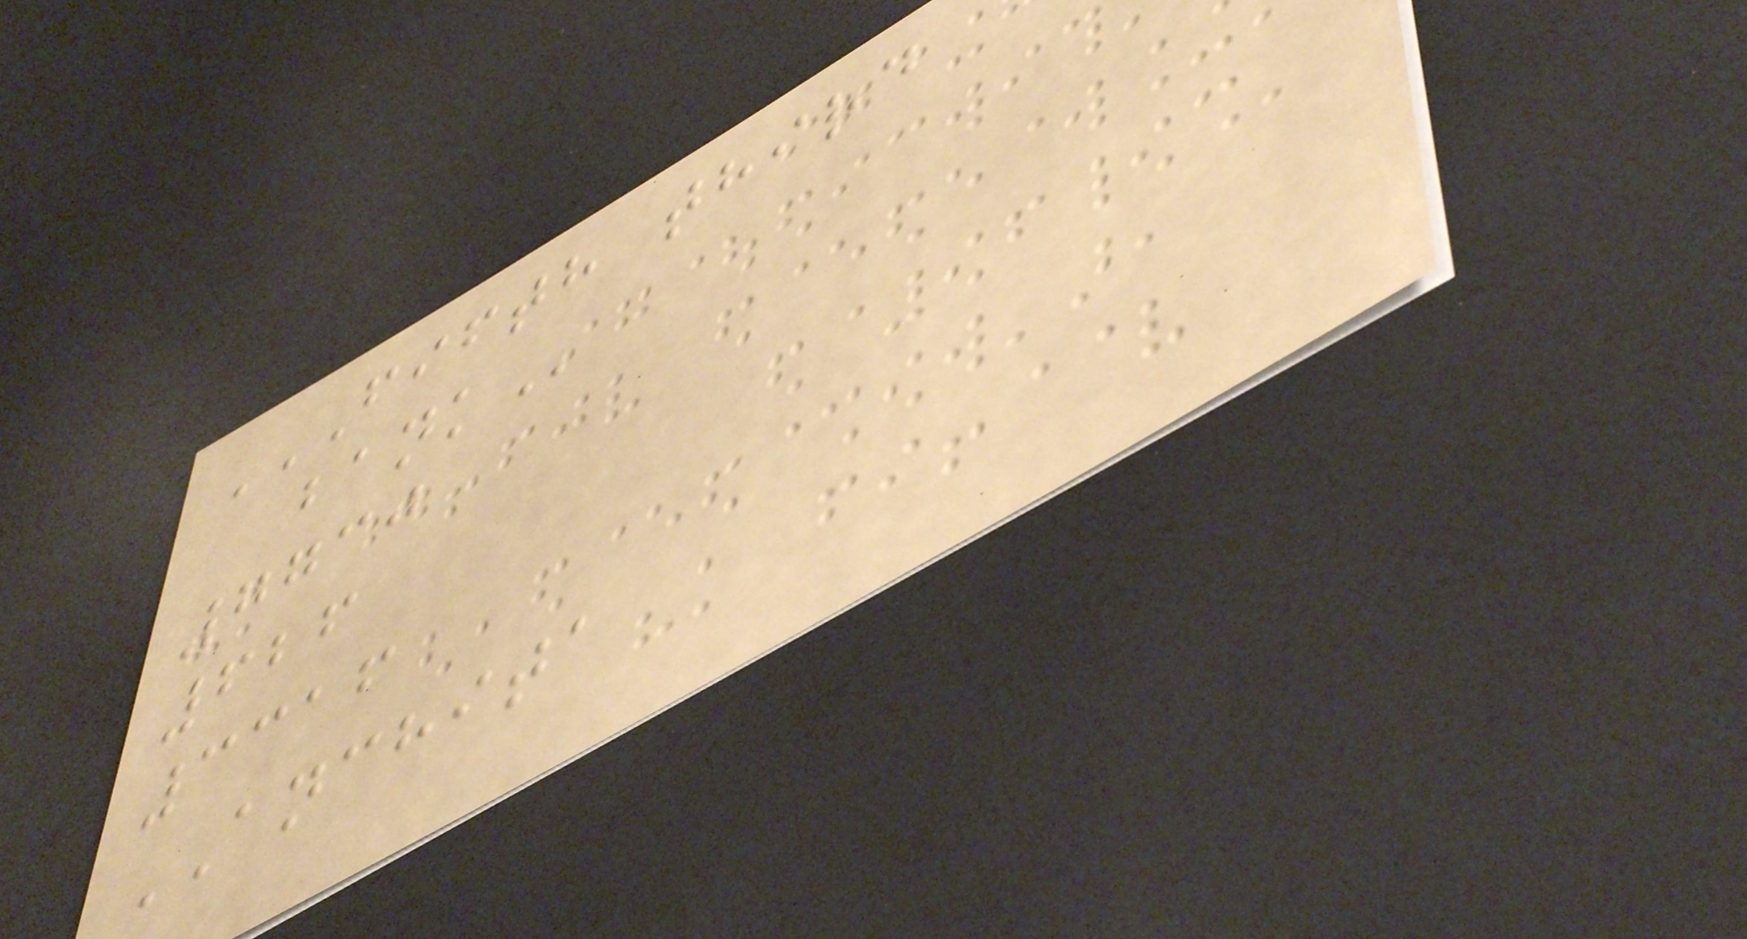FIFTH THIRD
BANK
7730
626
3316
ANCHITA
